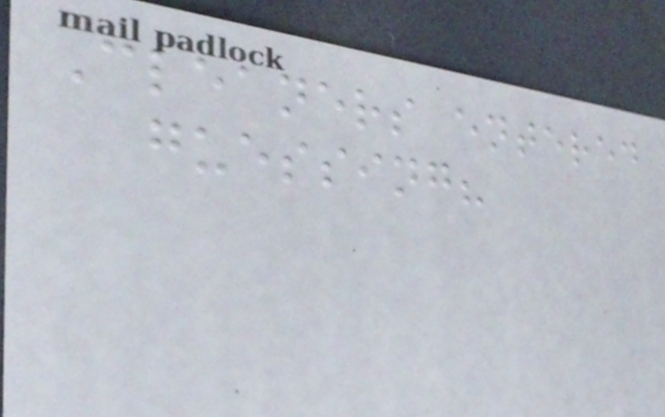Cleaners entered
guessing?
